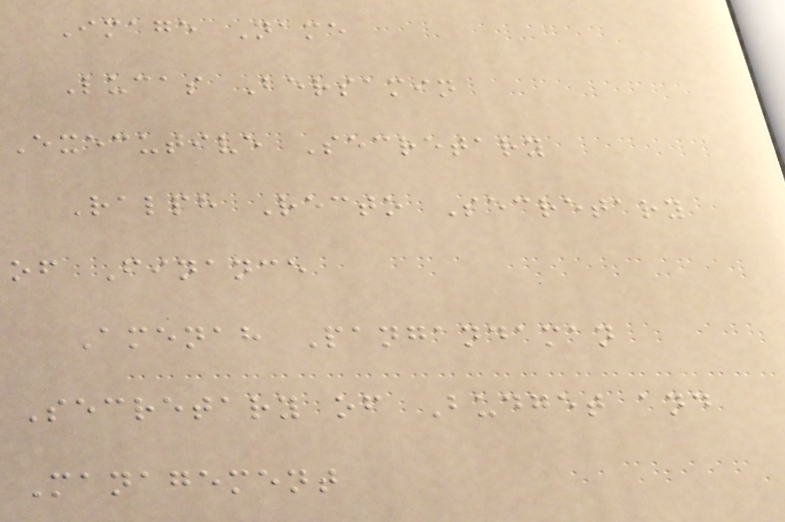Image Name
Lucas Bersamin
Executive Secretary
Ralph Recto Secretary
of Finance
Amenah Pangandaman
Secretary of Budget and
Management
